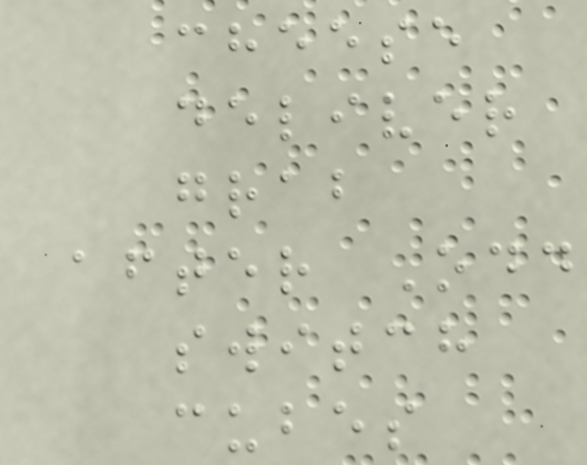cheese
deliver
grab
after Odd
switch
cubes
